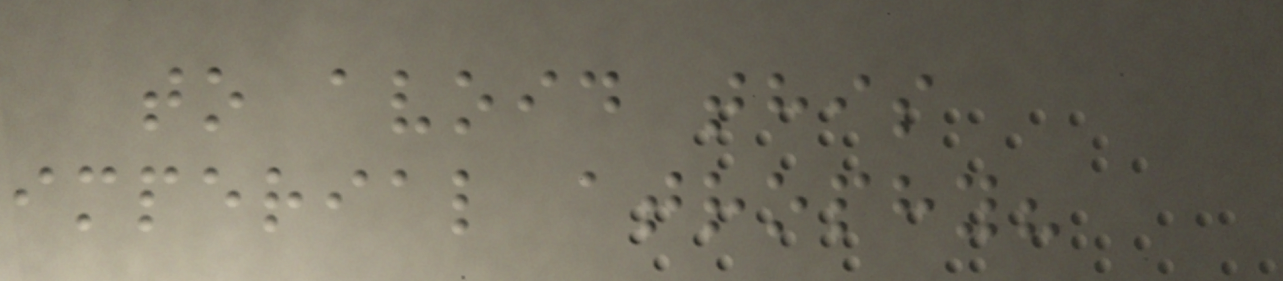to avoid this
imperial atrophy?
